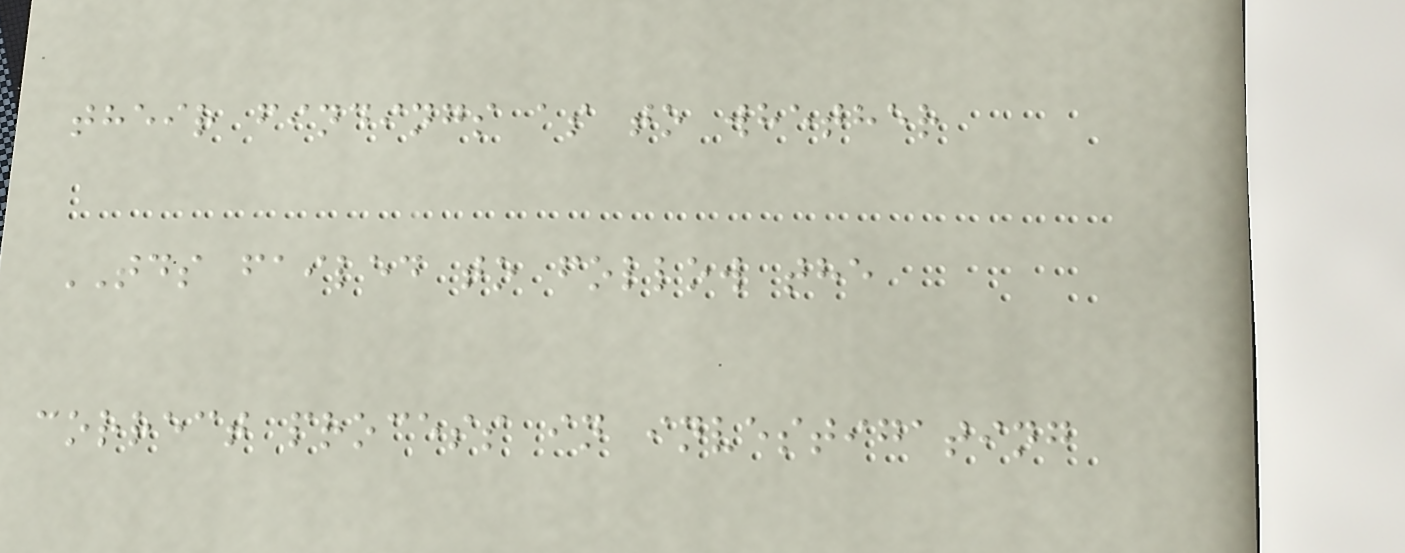their findings as to whether
TDS failed to follow the
correct process in investigating
